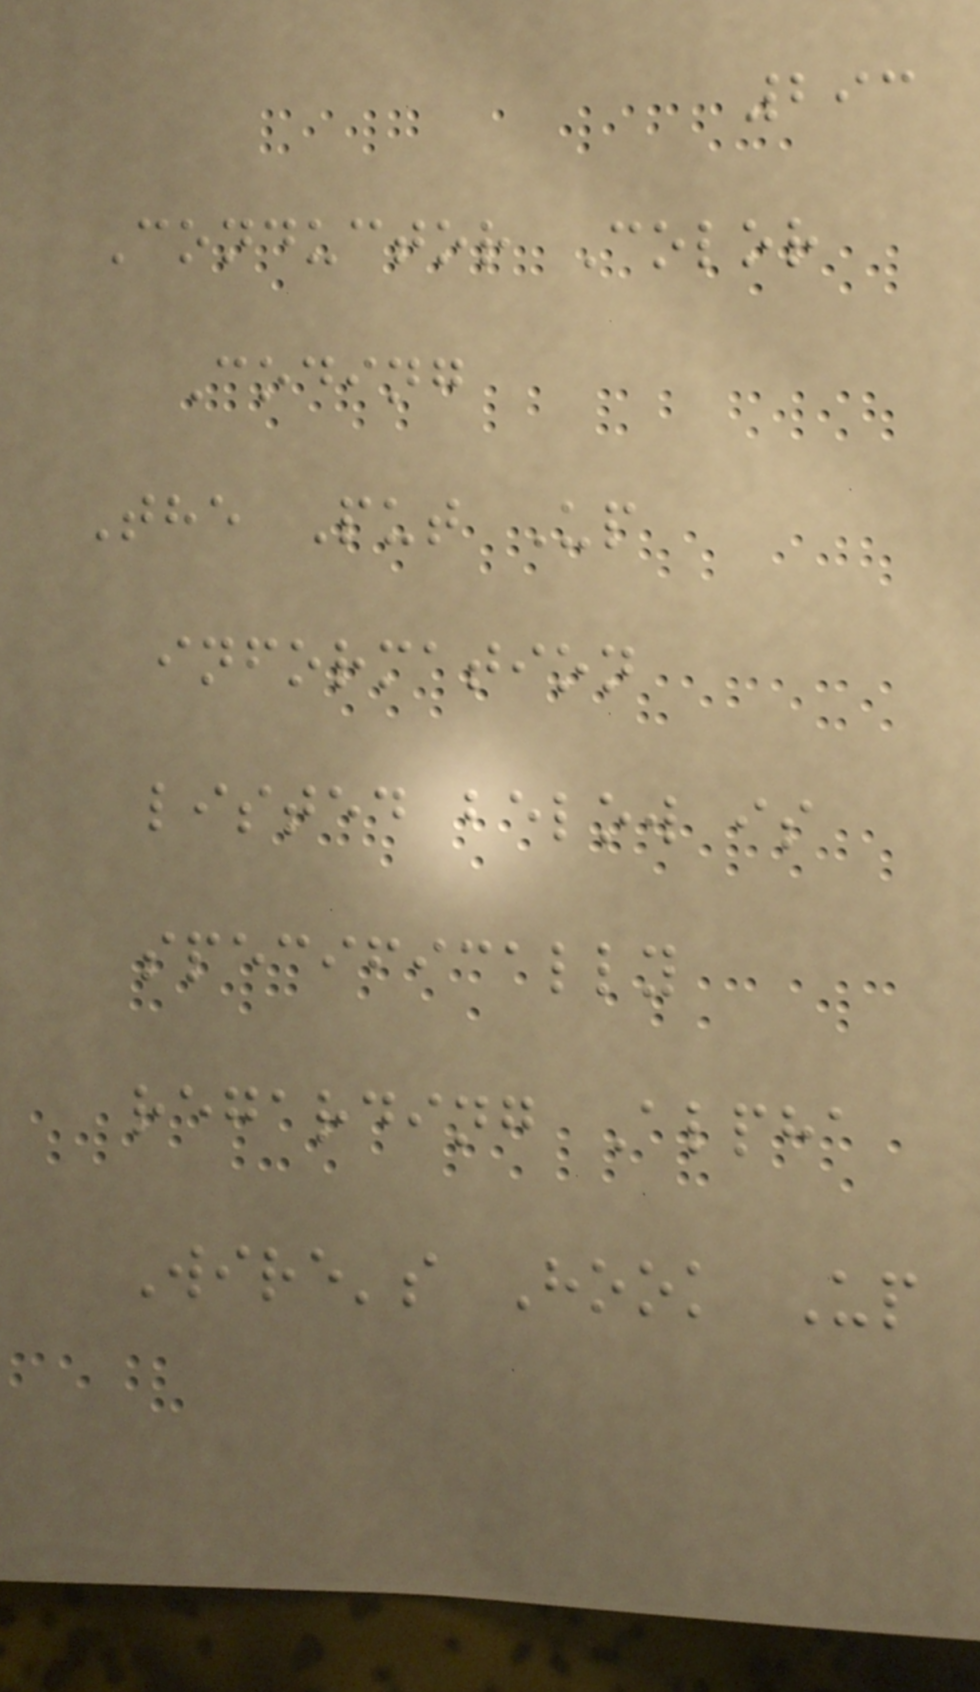293
Conductor Color
Coding
The Put Up
information
listed below is
specifically
regarding Alpha
Wire's Hook Up
